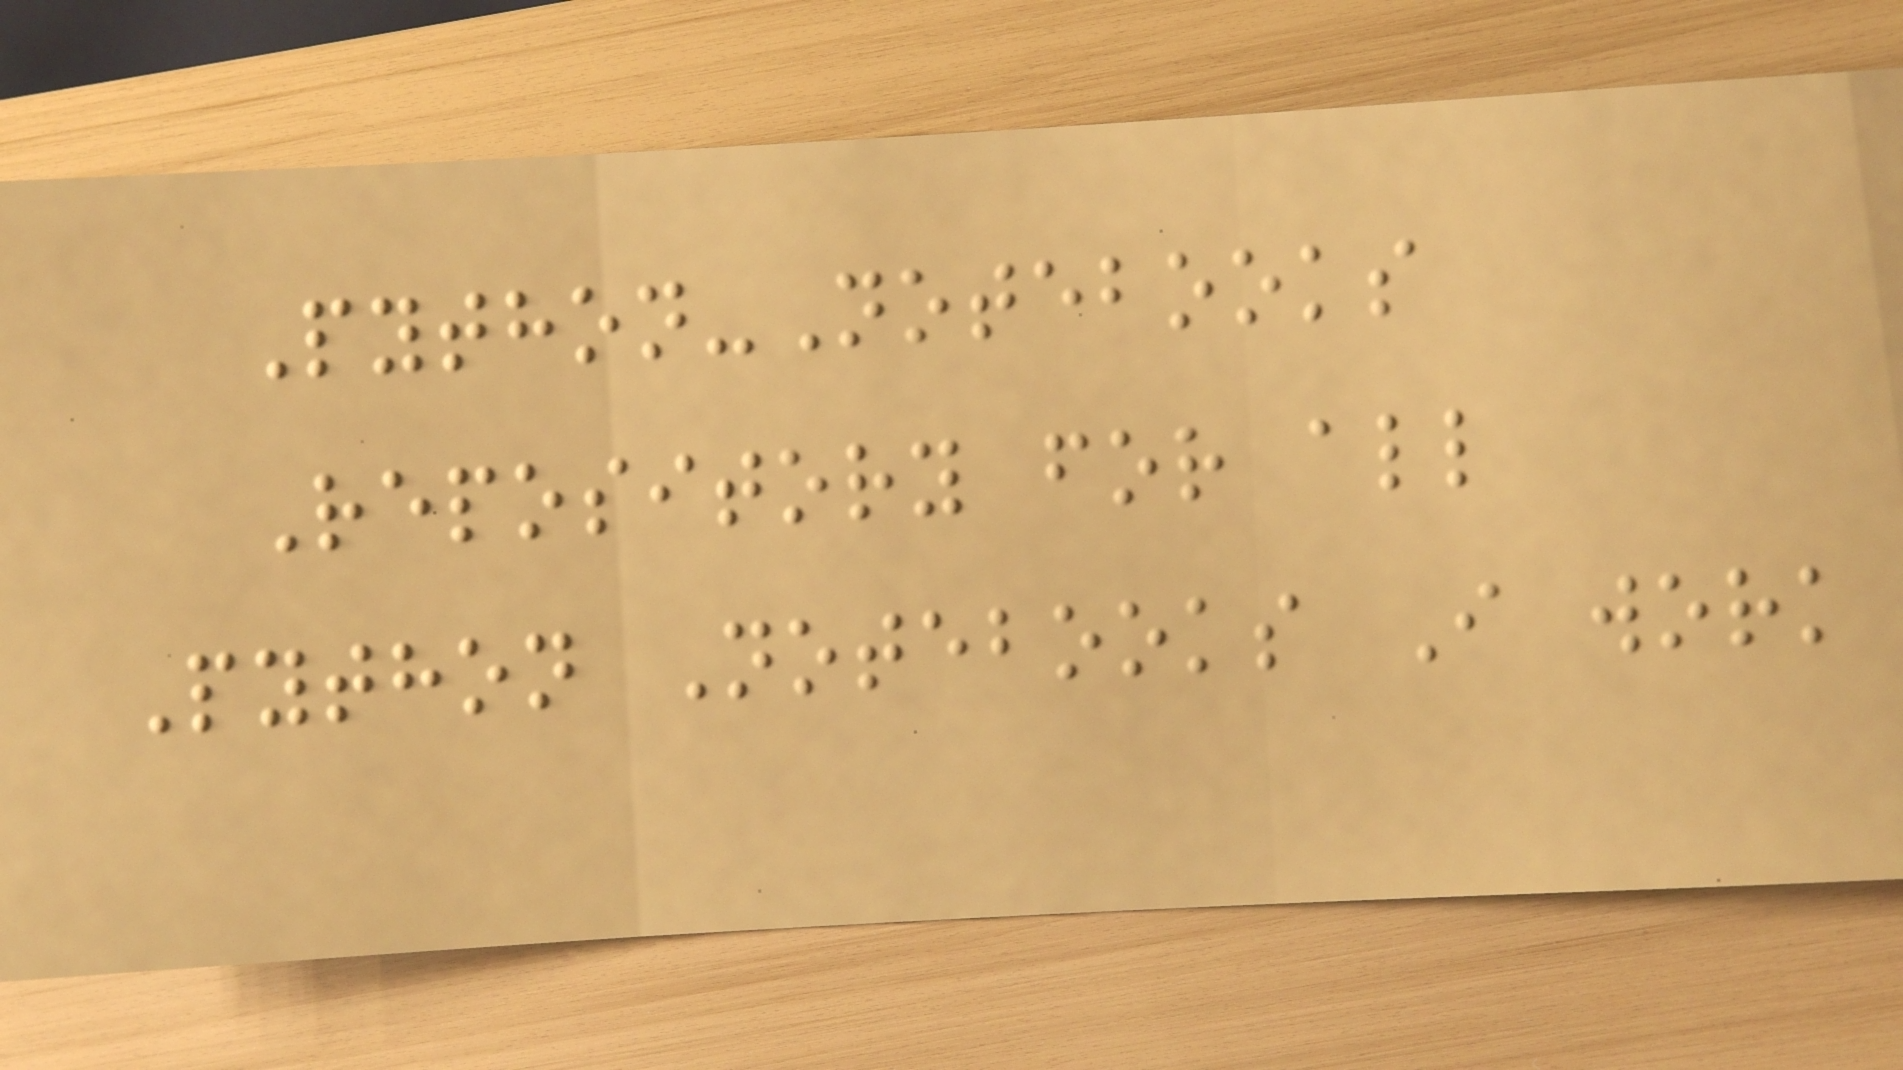Python-Notebooks
Repository for all
Python Notebooks I work
